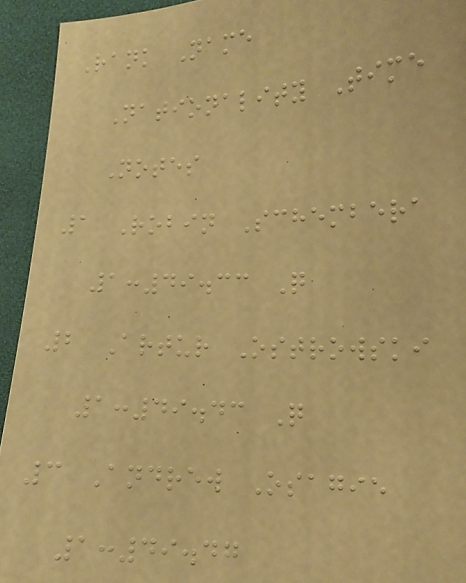Rank Name
Nationality Time
Notes
1 Robin Schembera
1:49.33 Q
2 Artur Ostrowski
1:49.43 Q
3 Andrew Osagie
1:49.47
